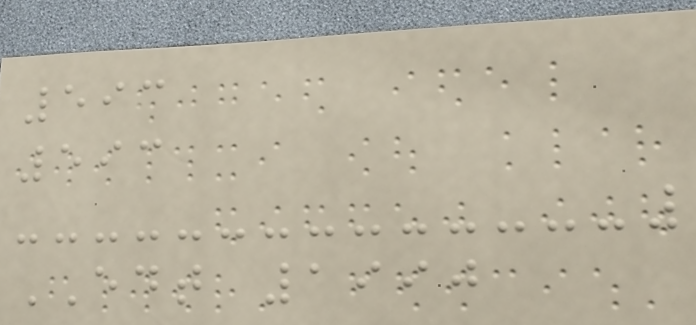593
593
EDT 1990
